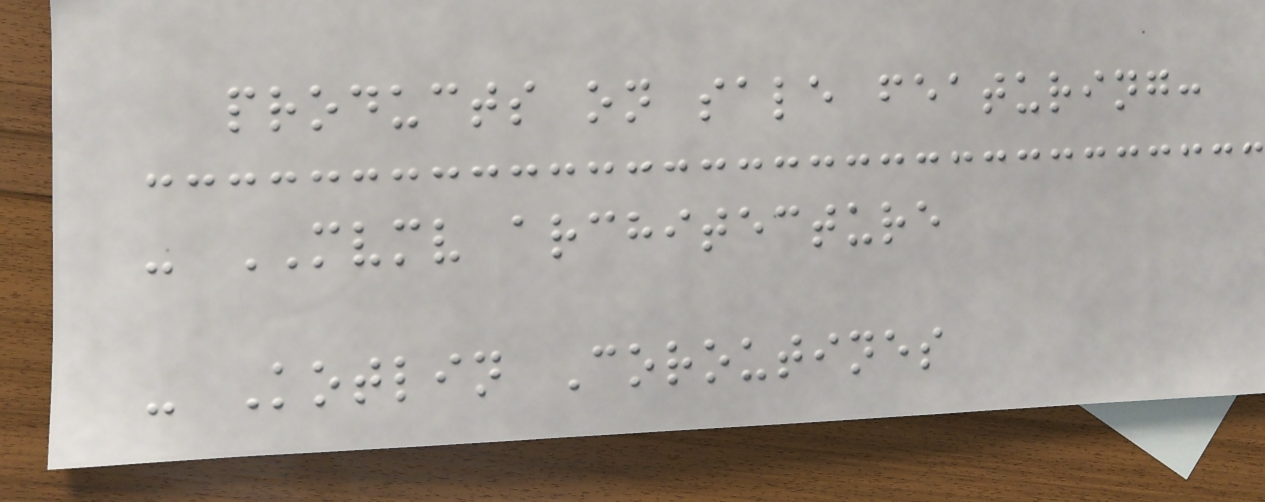products on sale featuring:
- MVMV architecture
- Kotlin Coroutines
